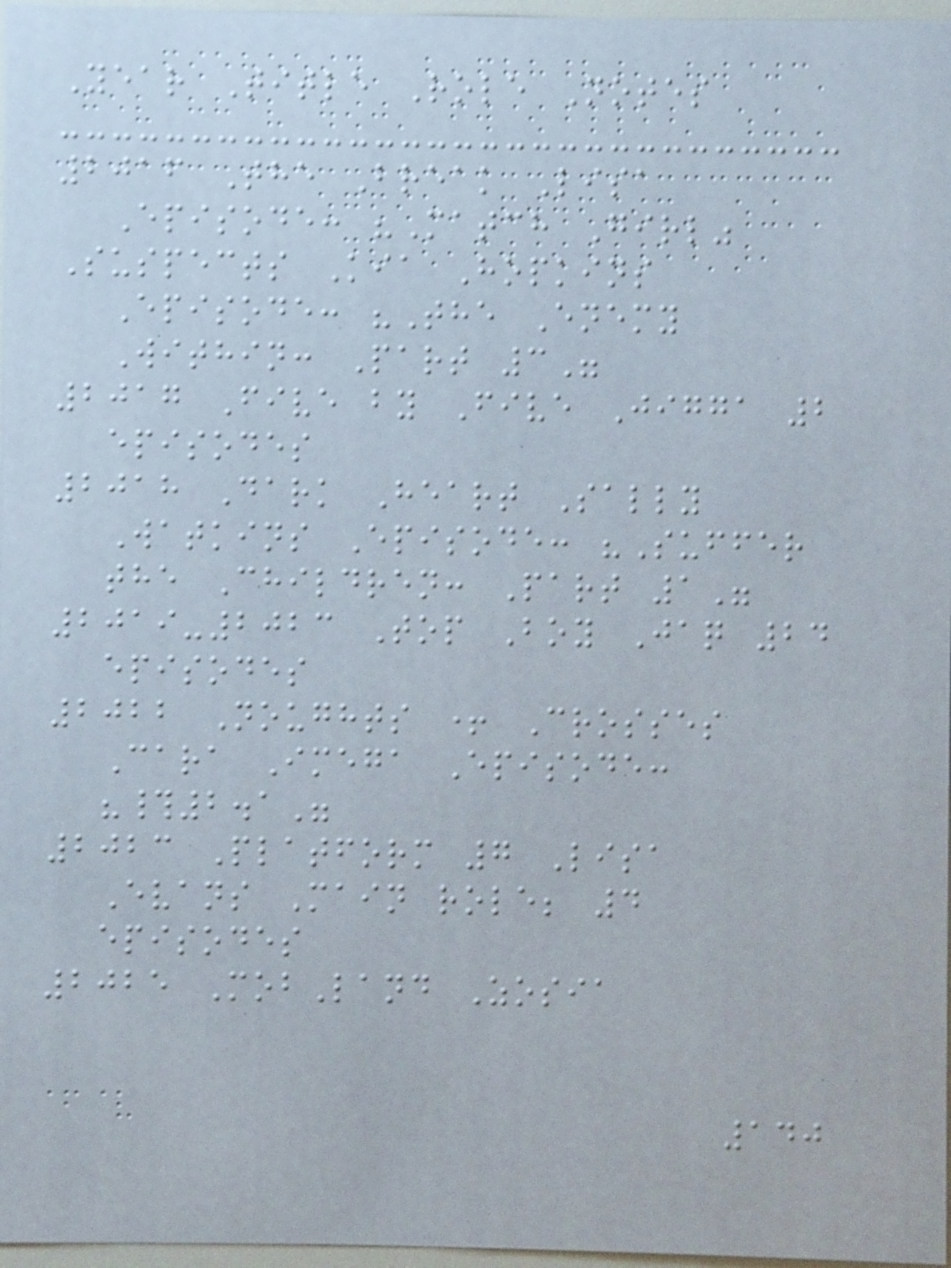Year Title Role Notes
2016 The Break Lisa
Episode: "Match Girl"
Suspects Kia Hopkins
Episode: "The Enemy
Within: Part 3"
2017 Five by Five Jigga 2
episodes
2018 Dark Heart Sally
Watkins Episode: "Suffer
the Children: Part 1"
2019-2023 Top Boy Jaq 24
episodes
2022 Noughts + Crosses
Cara Imega Episode:
"#2.1"
2023 Platform 7 Lisa
Evans Main role; 4
episodes
2025 MobLand Zosia
140
